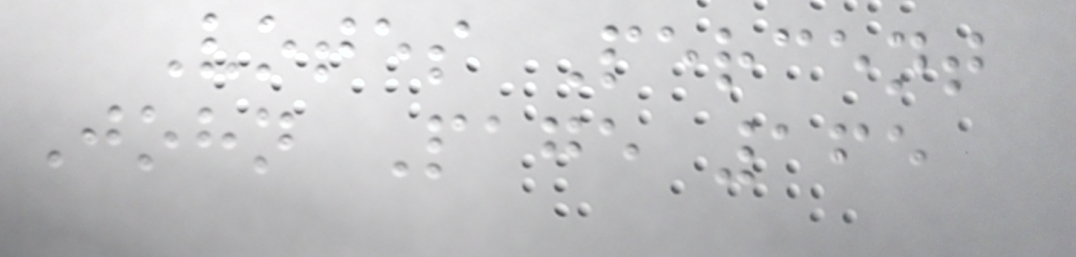Votes Percent
John Page 165
